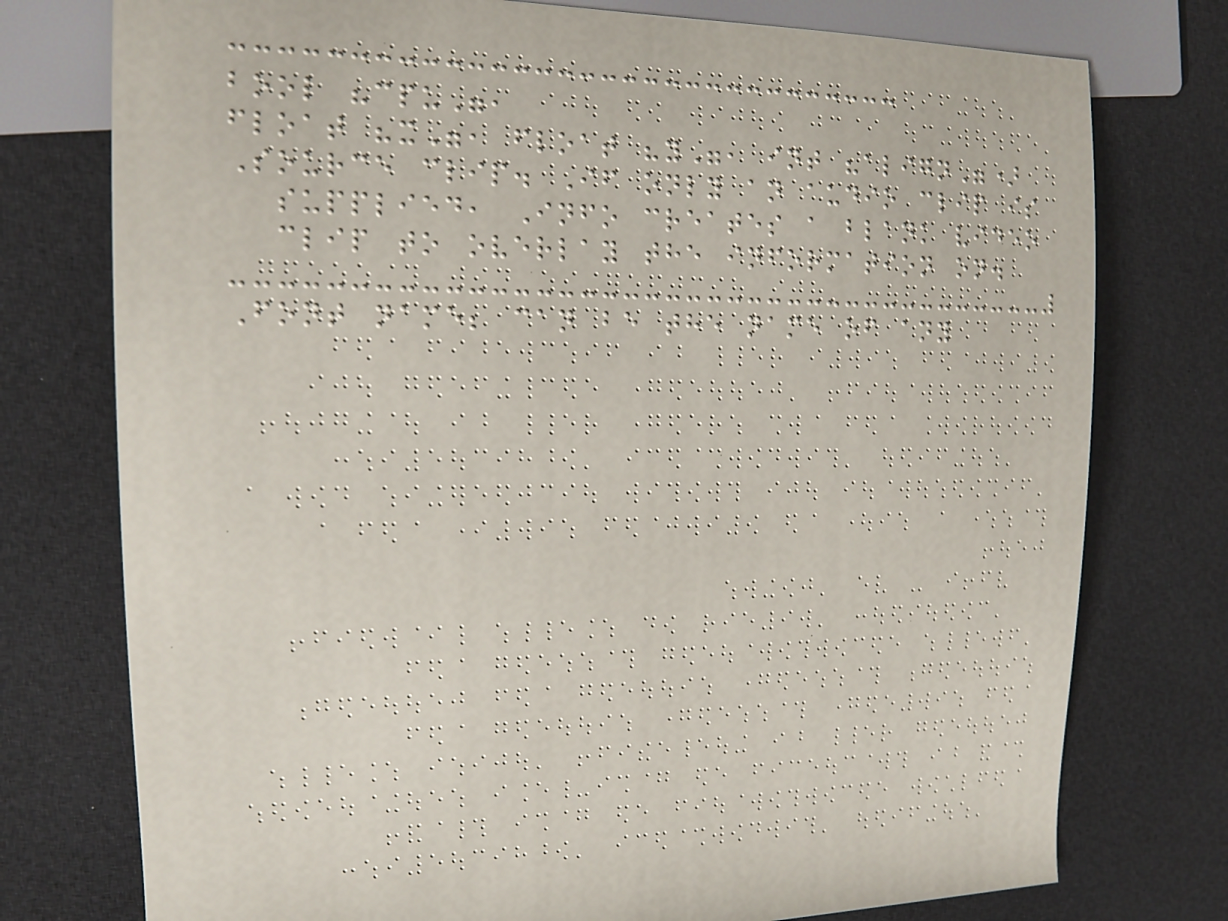bool "cpu",
float "x", float "y", int "align")
Source clip. If only an audio clip is
supplied, Info creates a blank video
clip to overlay the information on.
Font name; can be the name of any
